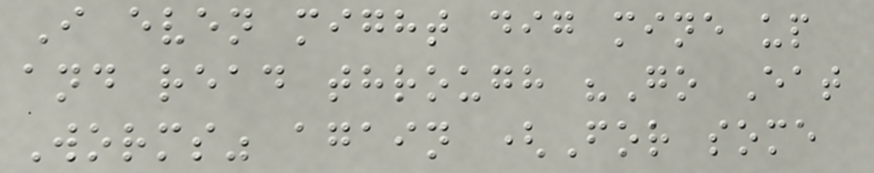I even might dig mine up
and read through "Go Eat
Worms" again (For some
